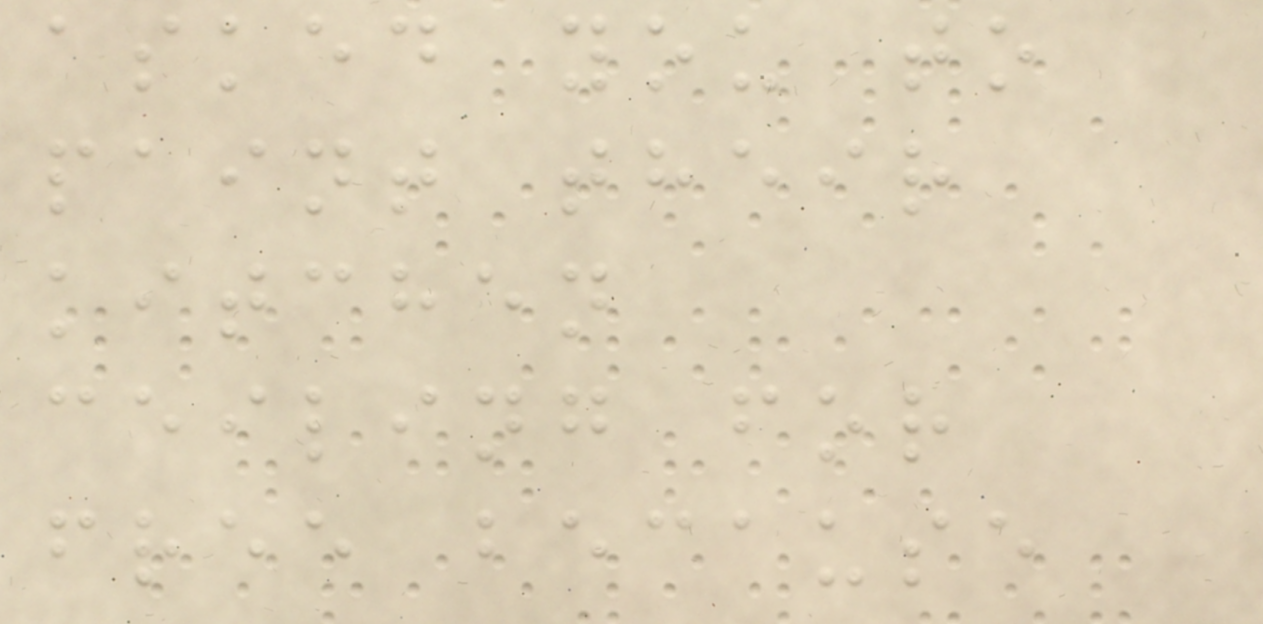asked you to
paint their
kitchen
ceiling for
free because
